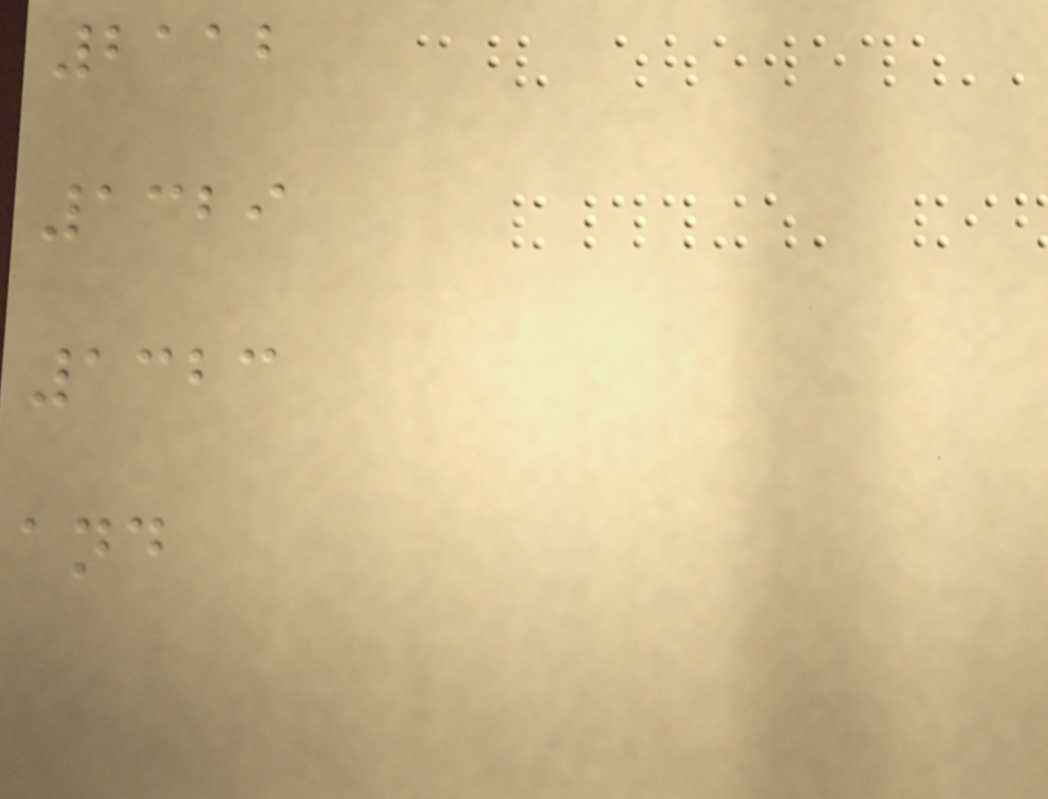2112
1329
1323
and
